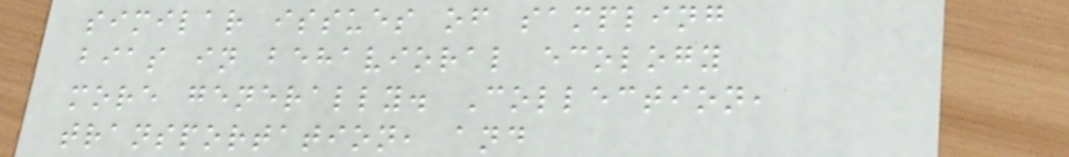similar issues of sampling
bias in behavioral ecology
more generally. Collection,
transportation, and
